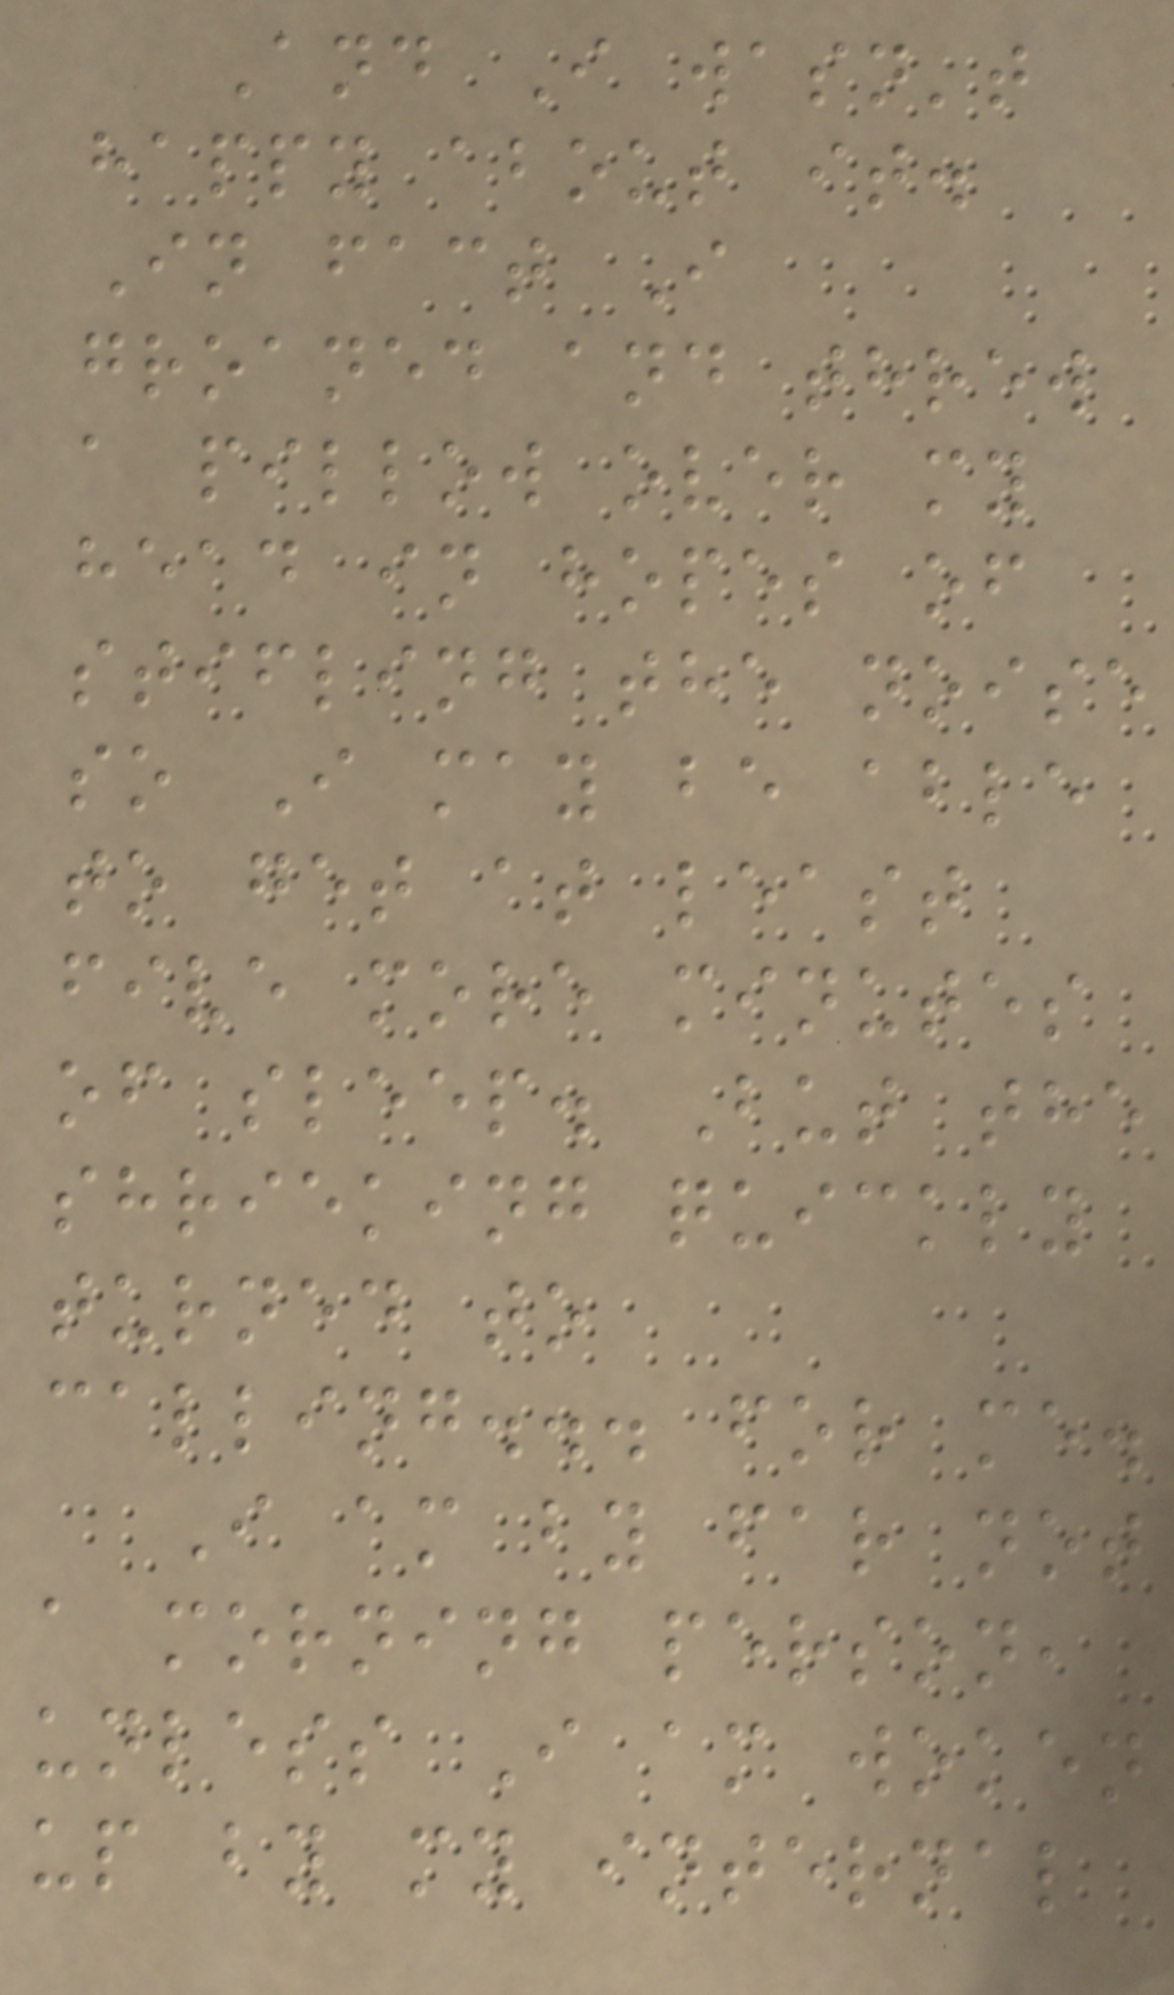And I wasn't
happy about it.
In fact I
groaned and threw
a pillow over my
head in hopes of
stifling the noise
so I may be able
to get at least
five more minutes
of sleep. But the
shrieking quickly
turned to
calling... for me.
I am by far not
a morning person,
unless I am woken
up by my internal
